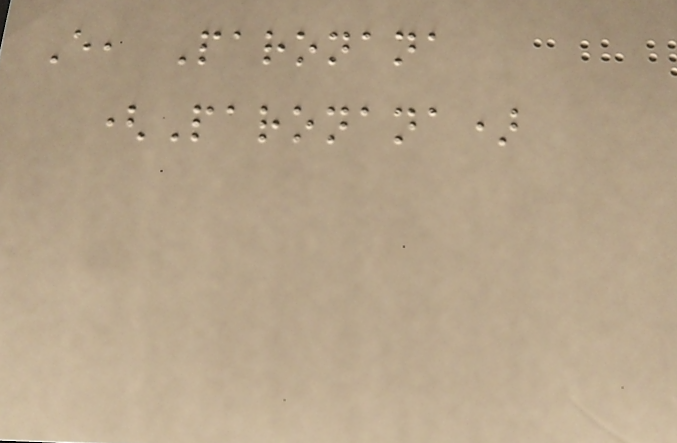E, Paronana
(Paronana)
